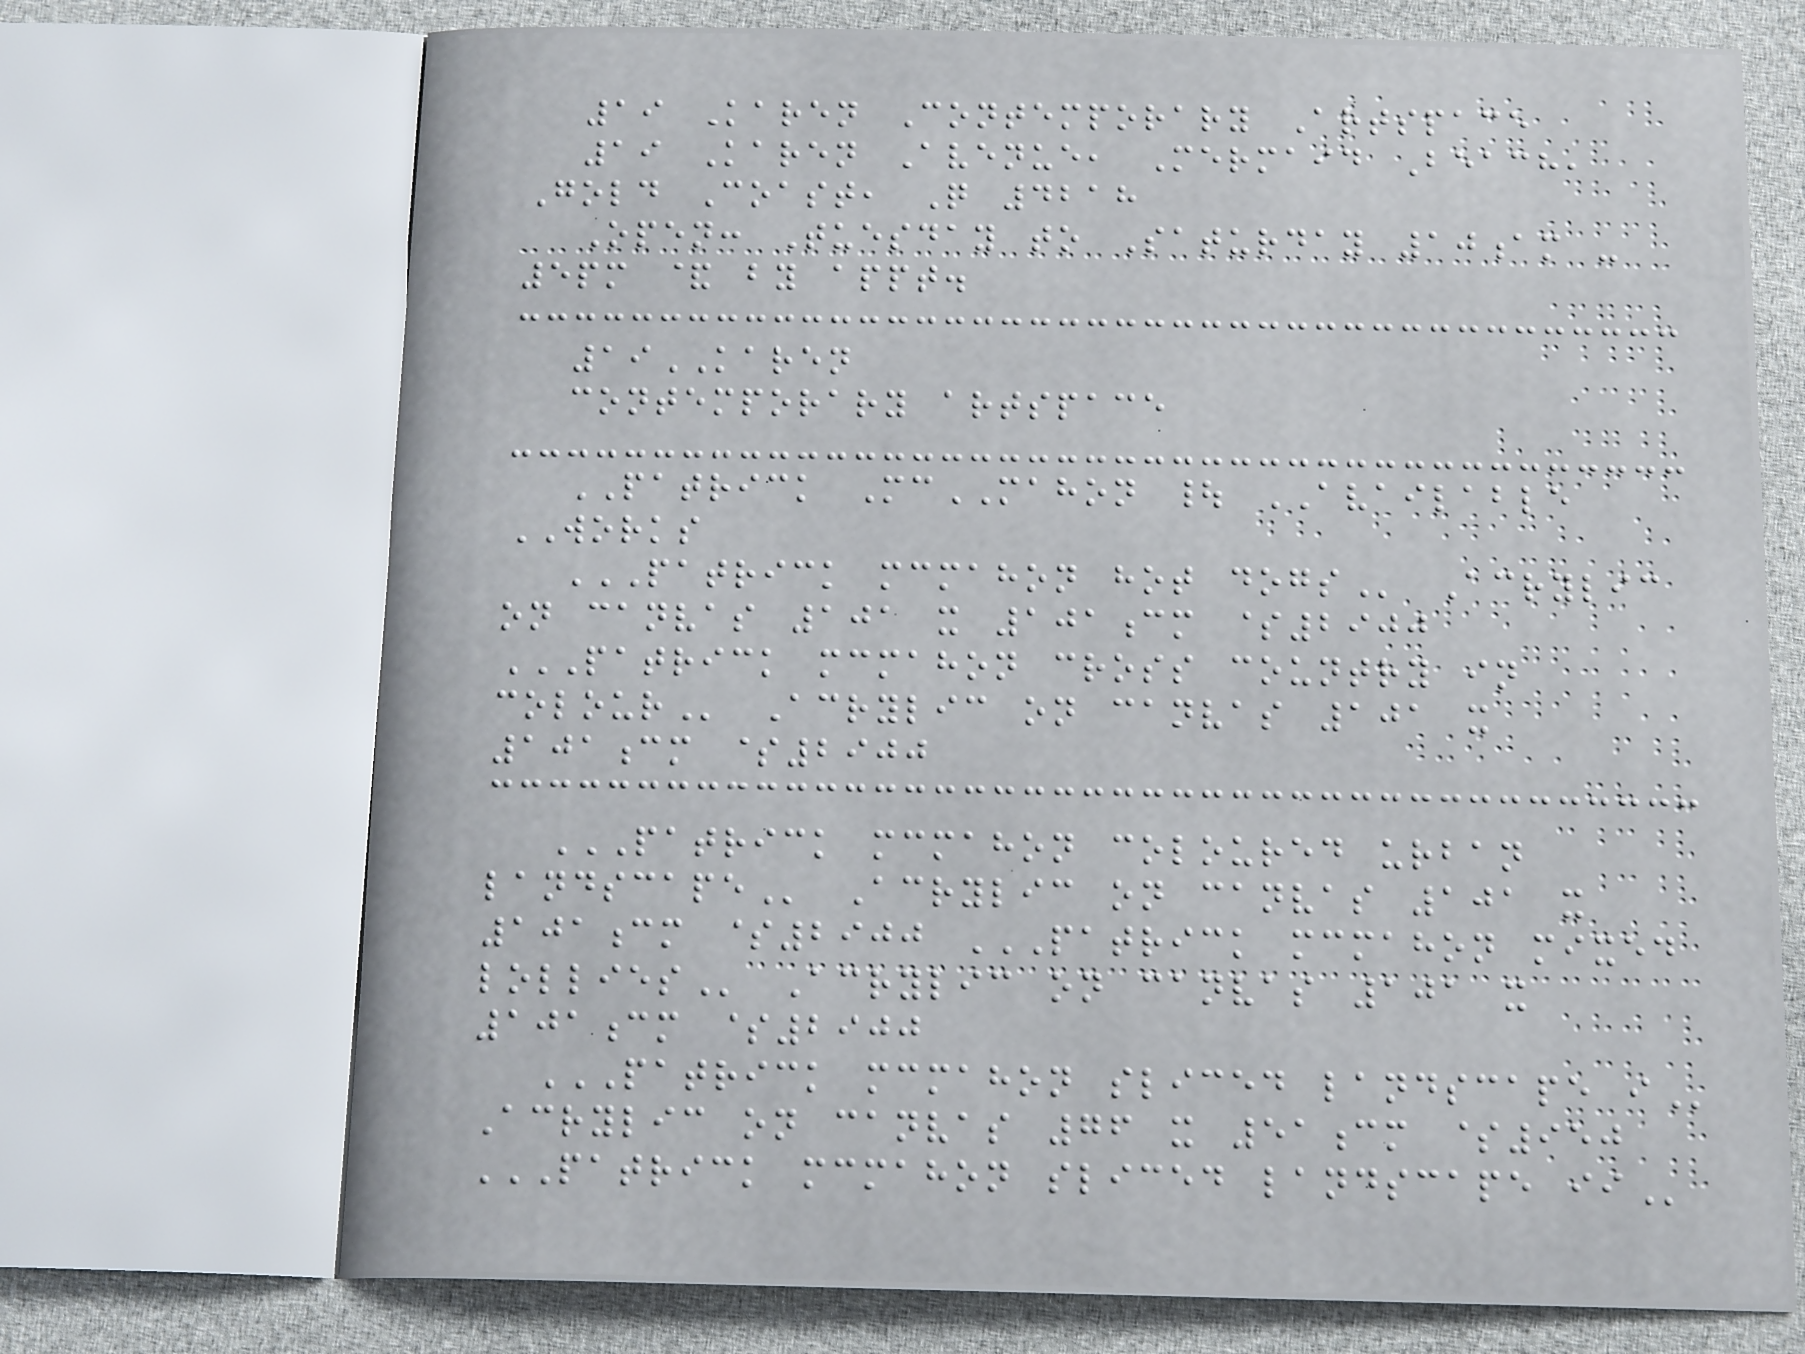19 Karen Contemporary Artspace
19 Karen Avenue, Mermaid Beach,
Gold Coast, Q 4218
Open: Tuesday to Saturday 10am -
5pm & by appt.
19KAREN
contemporary artspace
PATRICK McMAHON | AVAILABLE
WORKS
PATRICK MCMAHON HOT DOGS Acrylic
on canvas 101 x 101cm $2900
PATRICK MCMAHON CROSS COUNTRY IN
COLOUR Acrylic on canvas 101 x
101cm $2900
PATRICK MCMAHON COLOURED URBAN
LANDSCAPE Acrylic on canvas 101 x
101cm $2900 PATRICK MCMAHON MIXED
LOLLIES Acrylic on canvas 101 x
101cm $2900
PATRICK MCMAHON SLICED LANDSCAPE I
Acrylic on canvas 76 x 51cm $950
PATRICK MCMAHON SLICED LANDSCAPE II
